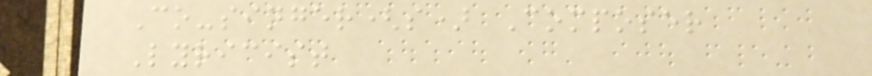Co-singer(s) Composer
Lyricist
